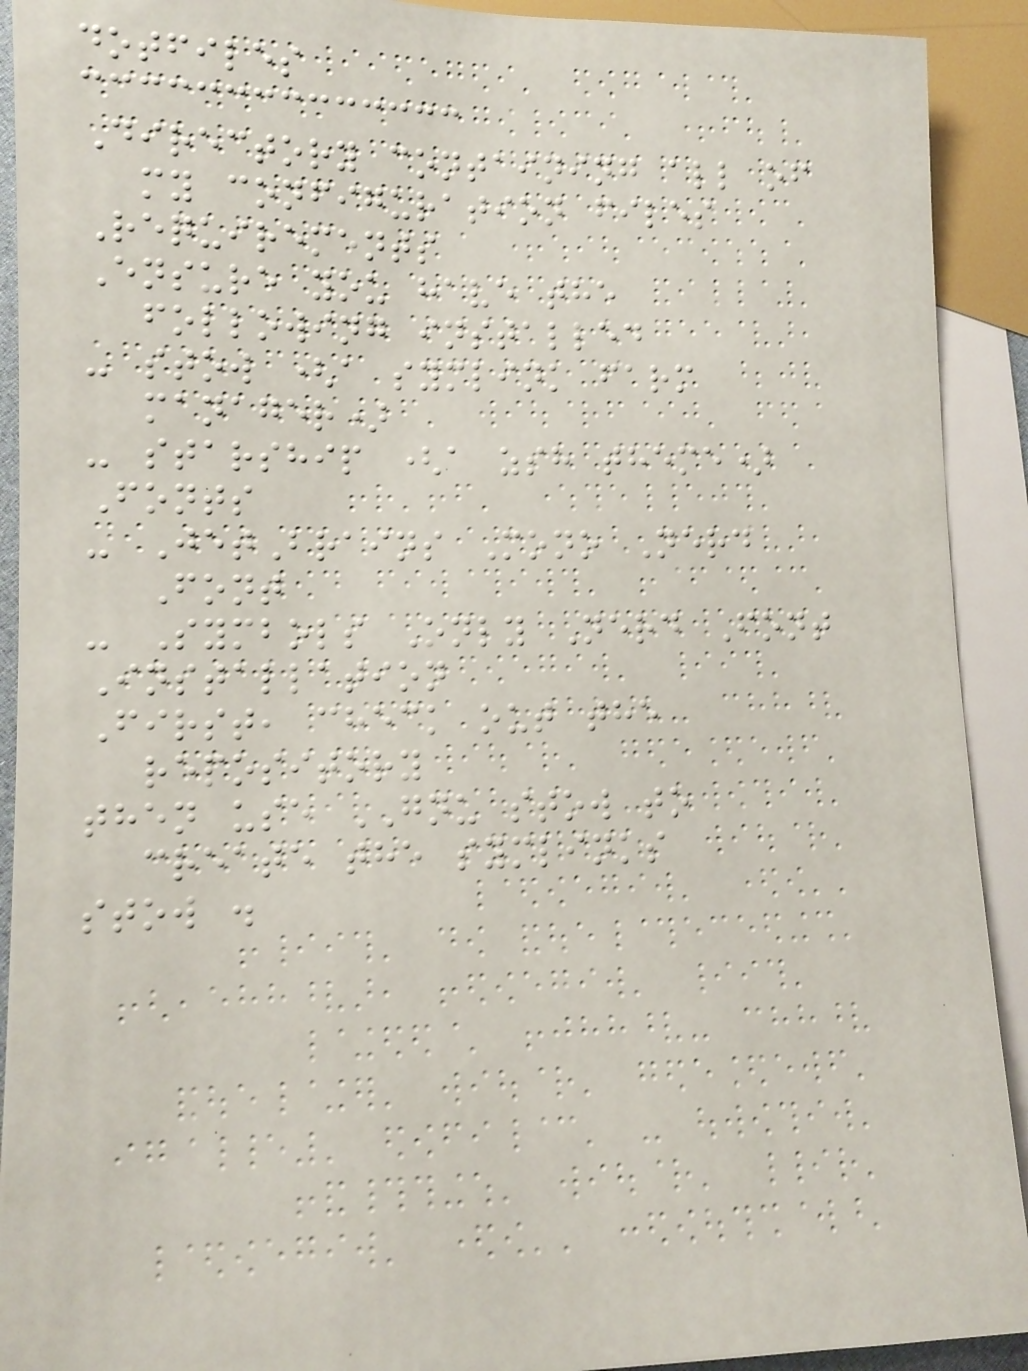dotfiles
Directory containing all of
my configuration files
Requirements
Ensure you have the
following installed
- stow (a symlink farm
manager)
- starship (a zsh theme)
Fonts
- JetBrains Mono Nerd
Font
- Symbols Only Nerd Font
Installation
First, check out the
repository
then use GNU stow to
create the symlinks
stow .
